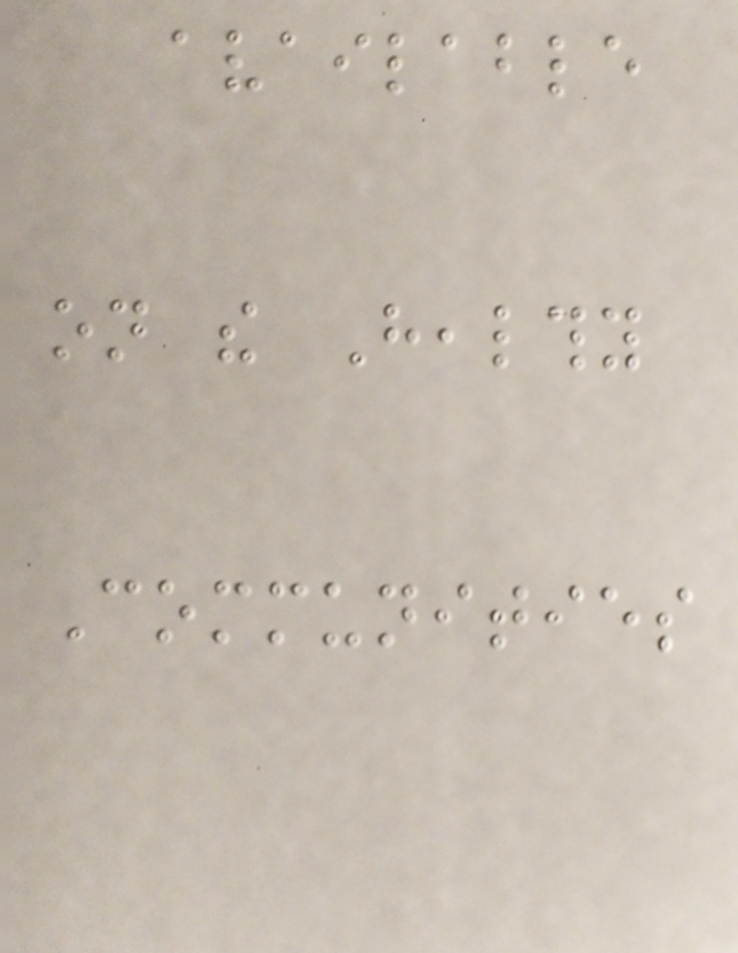available
on the Healthy
Communities
